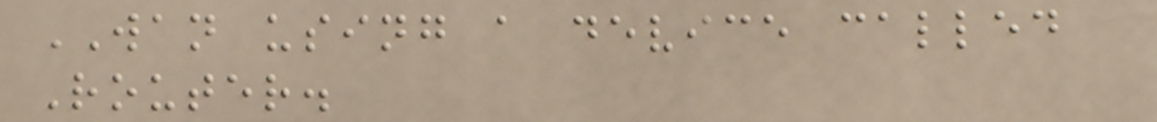WAN using a device called
Router.
